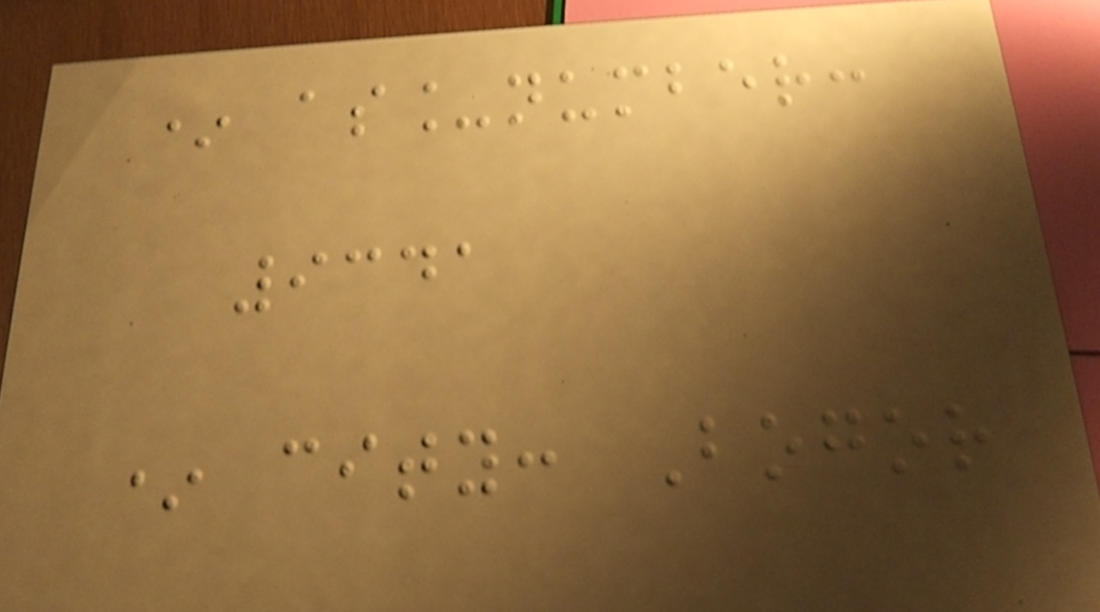* as_number:
9341
* city: Bogor
